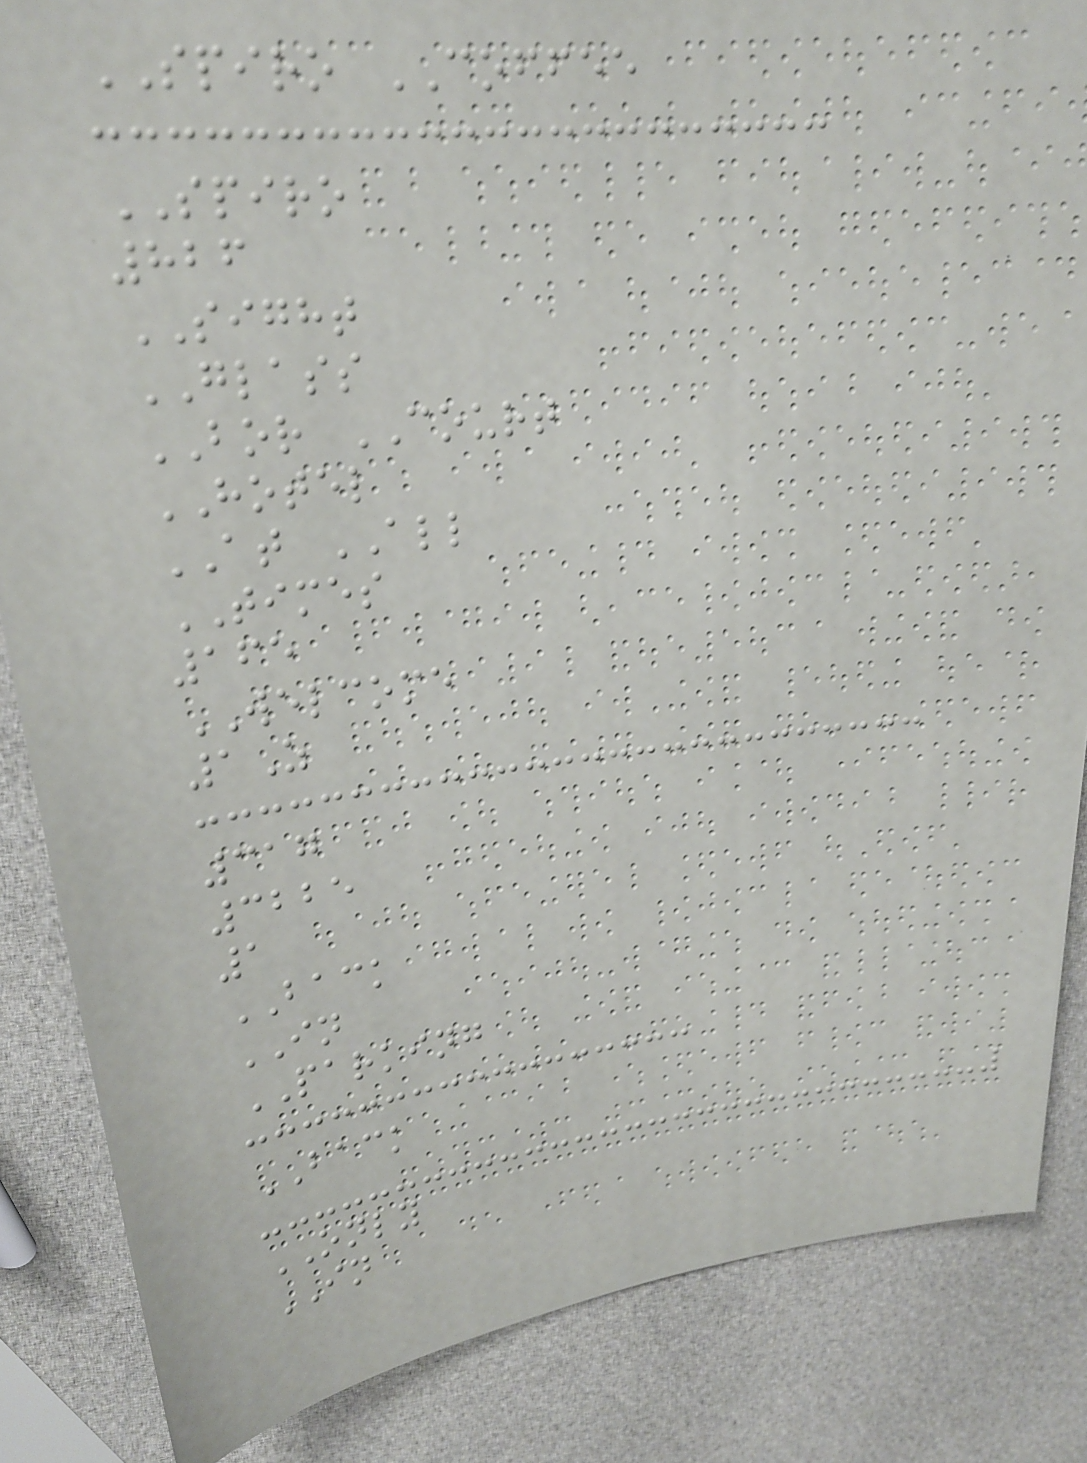SPIRO COFFEE
SPIRO
826
SIGHT
GLASS
BOR COURT
HOTEL
AT ALL
TIMES
165
WELCOME
1Z
317
3225
1
BACK
IN
PARKING
BACK
ONLY
IN
